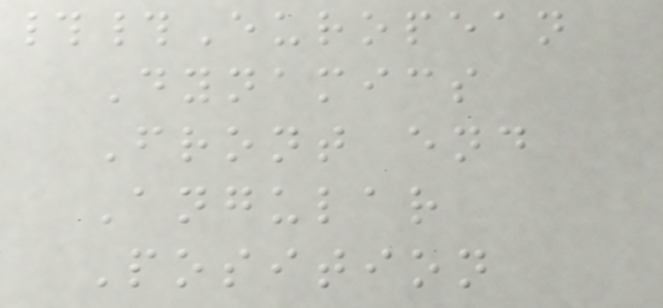##European
Dynamics
Front end
Angular
Position
